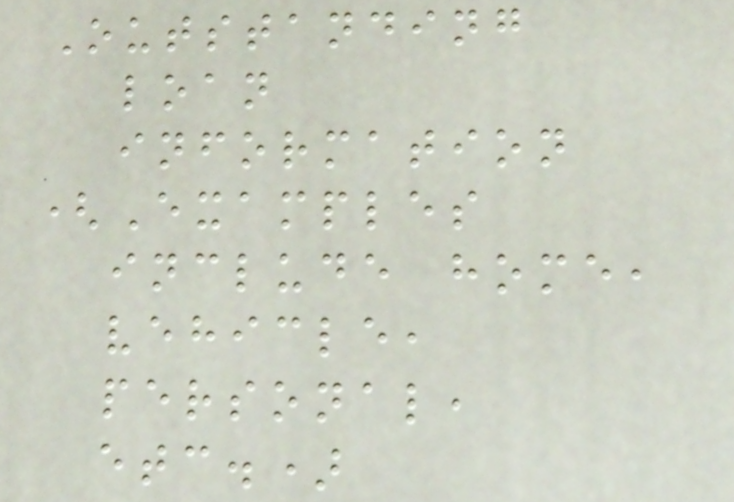Outstanding
loan
information
(Examples
include home,
vehicle,
personal,
etc.)
